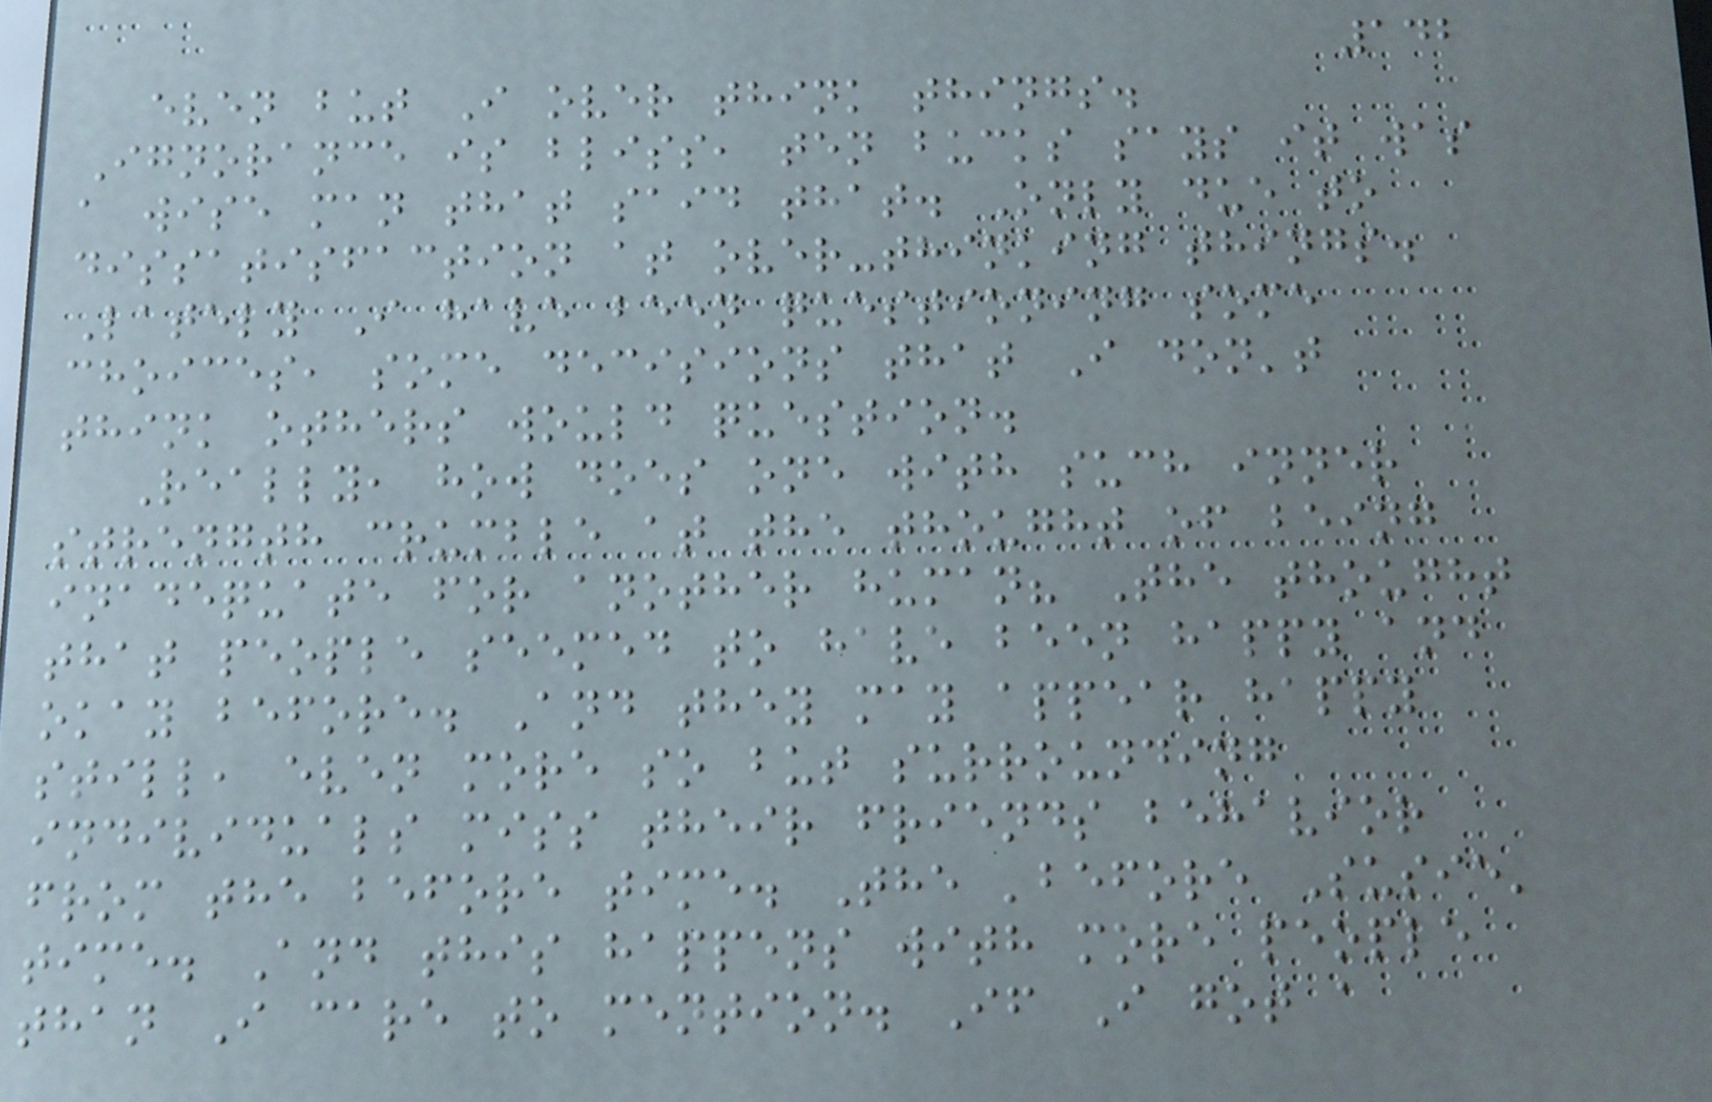142
even but I over think things.
Ignorance is bliss, ten bucks says it was
a wise man that said that. Only due to
dissatisfaction at over-thinking things.
Lately I have been questioning some
choices, some decisions that I don't
think others would question.
Really, how does one with such inner
strength crumble at the thought of being
inadequate for another human? The thought
that people seemed to have been happy and
okay before. And they may appear happy
still, even more so but surrounding
individuals miss their friends behavior
from the before time. The 'before Susie'
time. And this happens with more people
than I care to mention. If I got a
